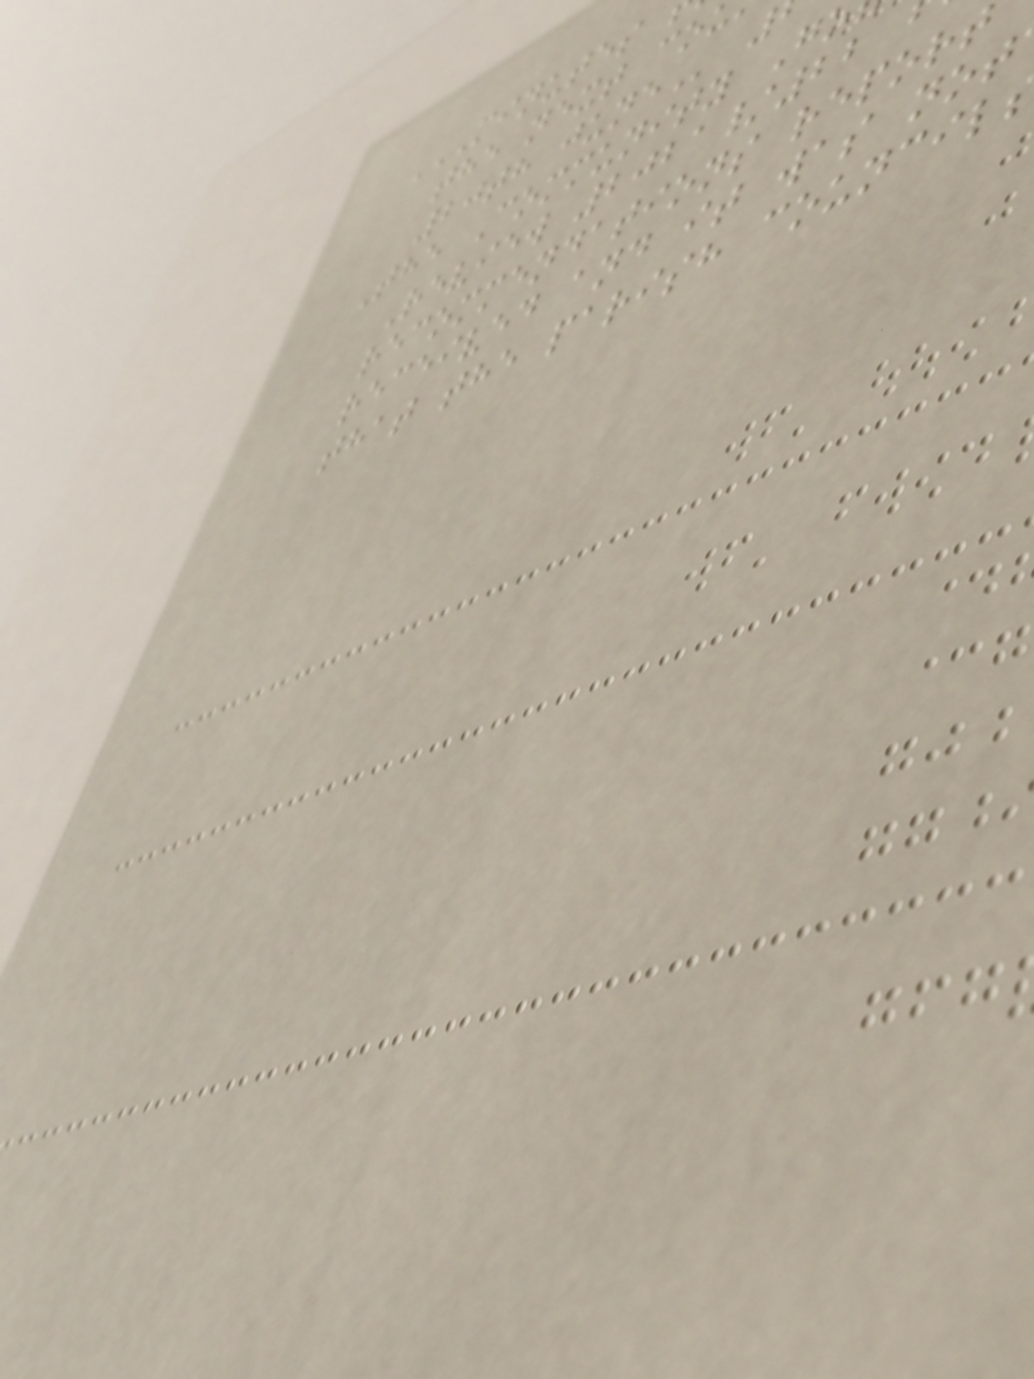the next
20th
The Community G
Review 2021/22
recommendations report
received and it was not
that the parish council
